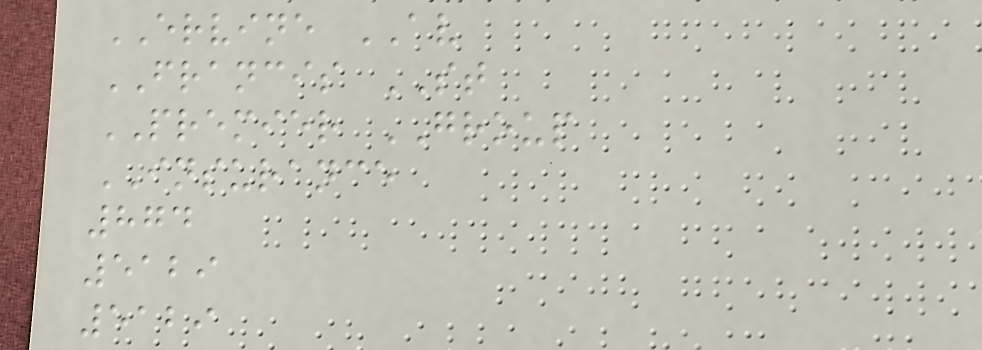ERVINE AV
FRANCIS ST
PREMIER GROUP
INSURANCE
874
5129
5129
